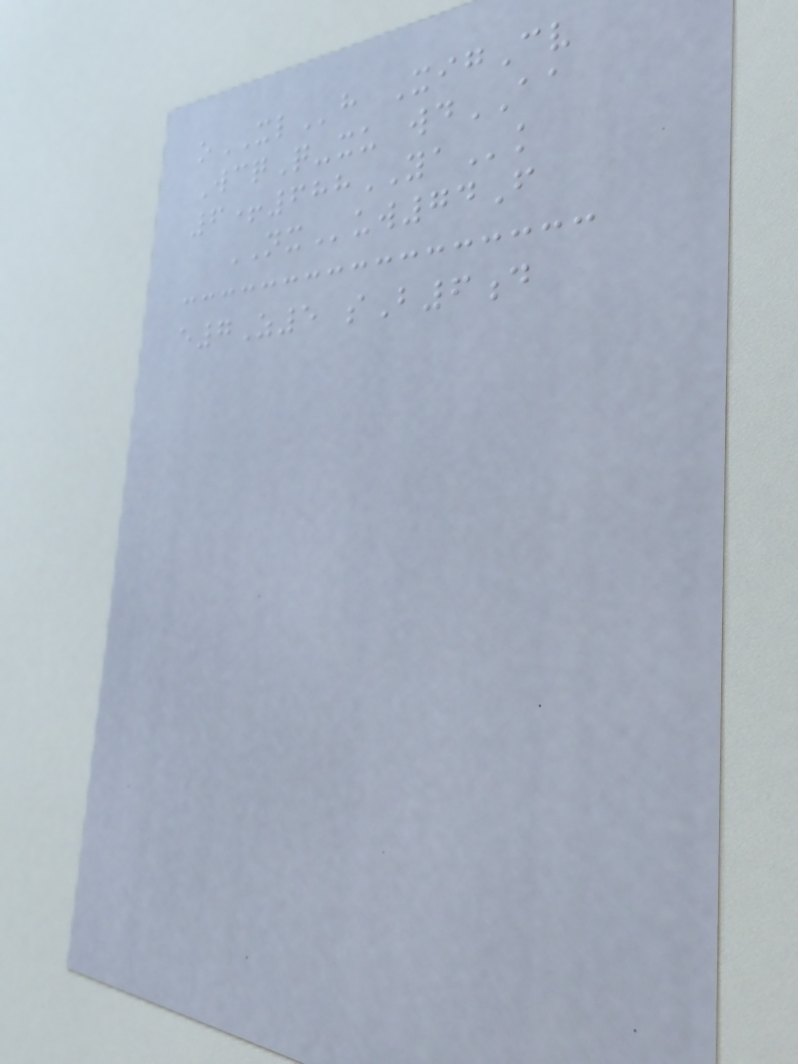oXLh XigCv
WcqQ-xu wdAA
6+688YAk
NXuw74F
e7Z5 sB6d
